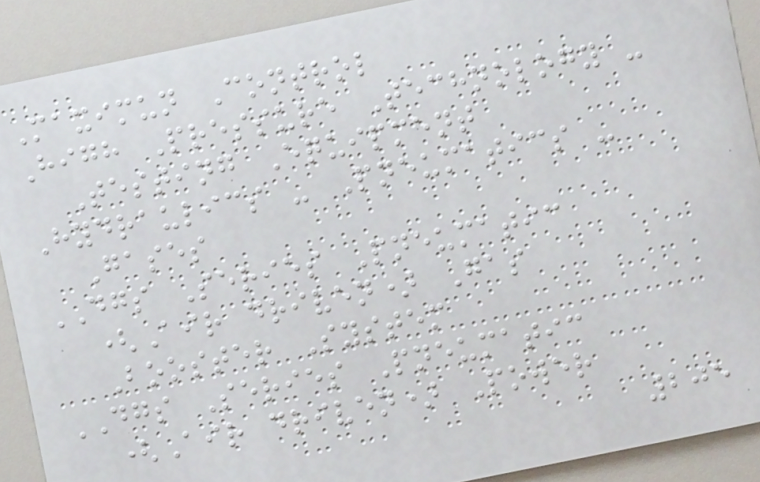Maximun Control
High Pressure Technology -
Testing Equipment
Hydraulics - Pneumatics -
Gases
DGS Series Pneumatic
(Air driven) Gas
Booster System
DGS Series Pneumatic
(Air driven) Power
205
